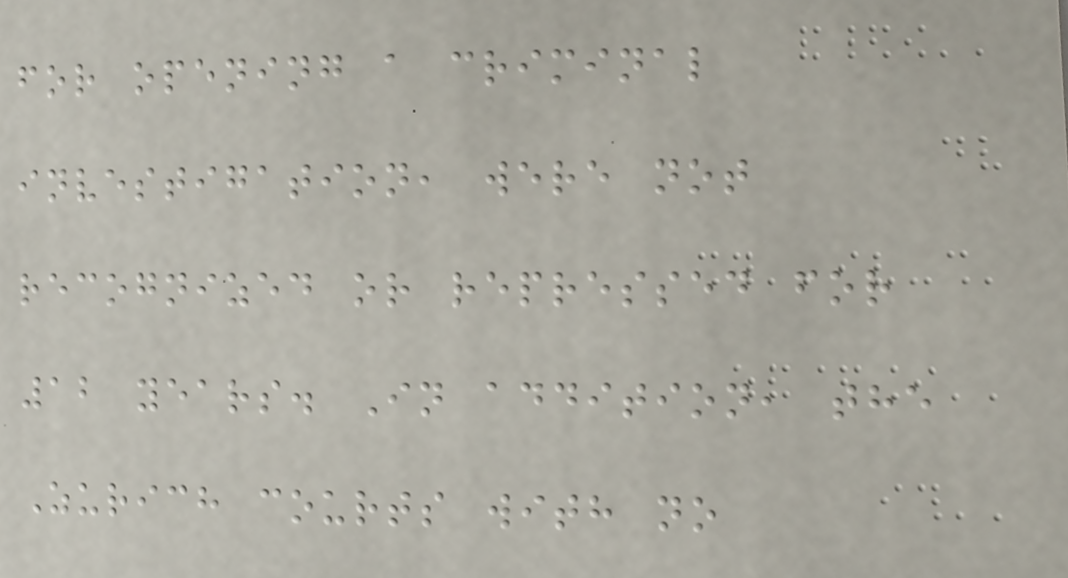for opening a criminal
investigation, were not
recognized or repressed for
12 years. In addition, the
Zurich courts with no
